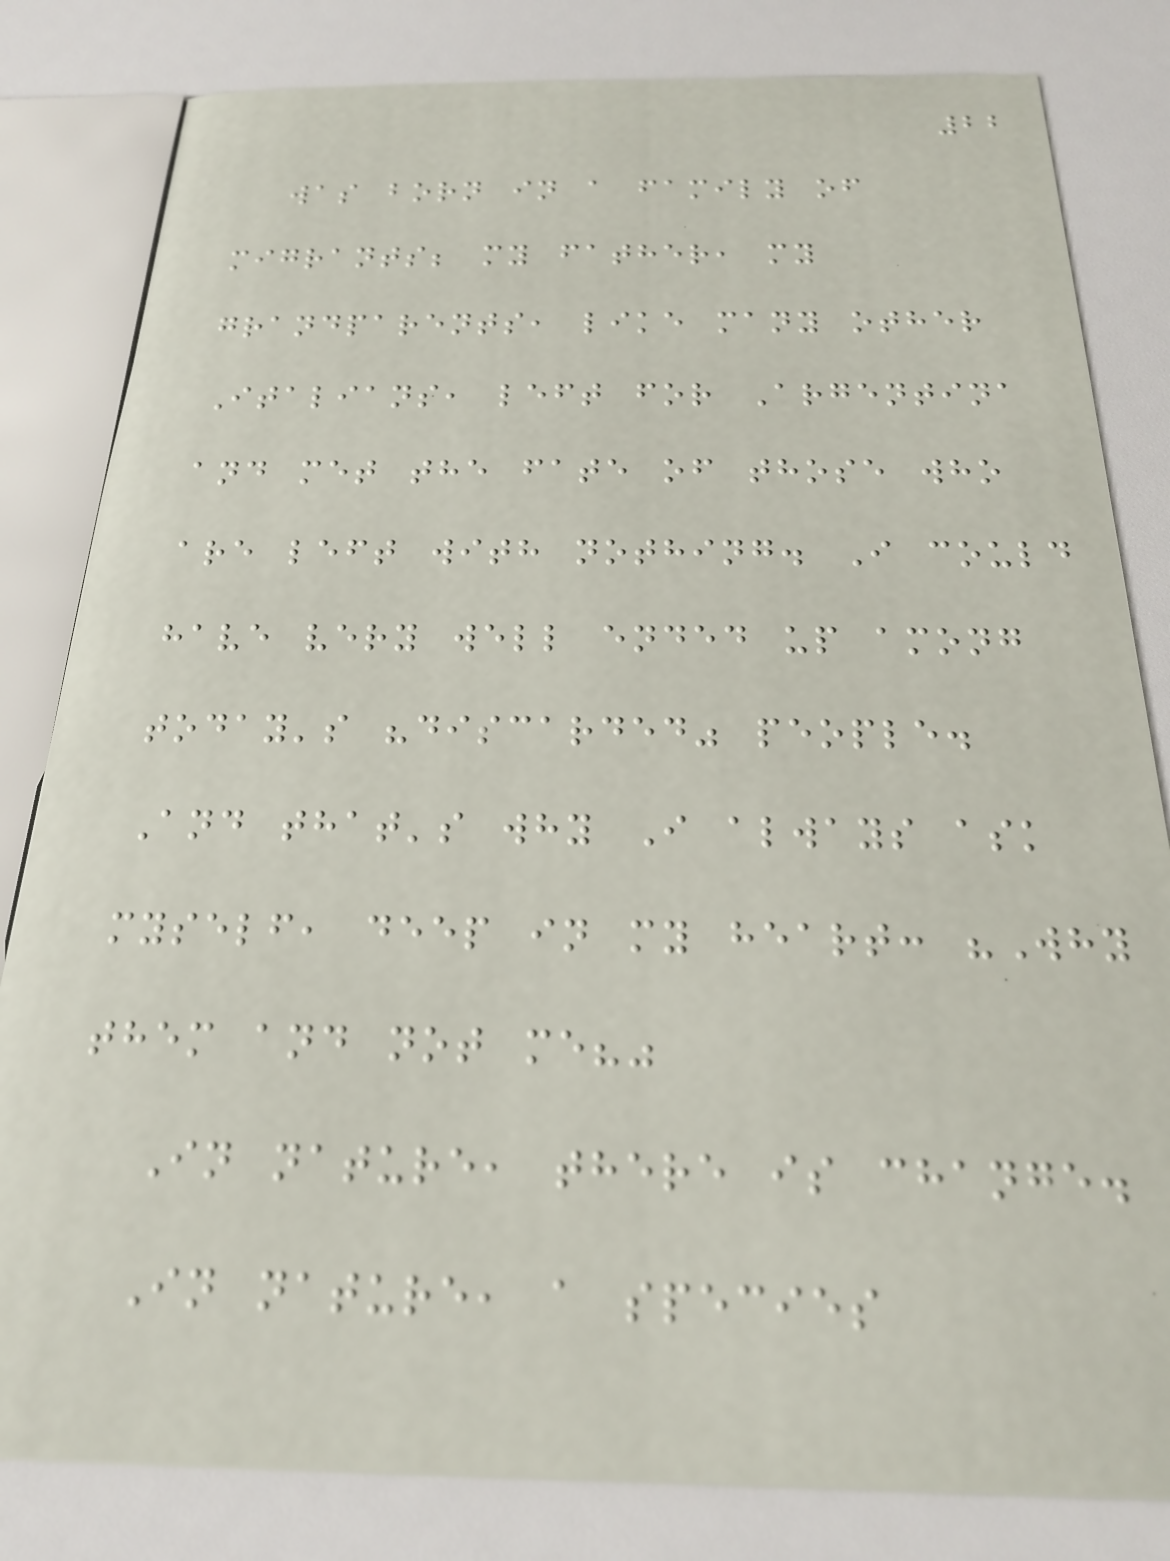22
was born in a family of
migrants; my father, my
grandparents, like many other
Italians, left for Argentina
and met the fate of those who
are left with nothing. I could
have very well ended up among
today's "discarded" people.
And that's why I always ask
myself, deep in my heart: "Why
them and not me?"
In nature, there is change.
In nature, a species
